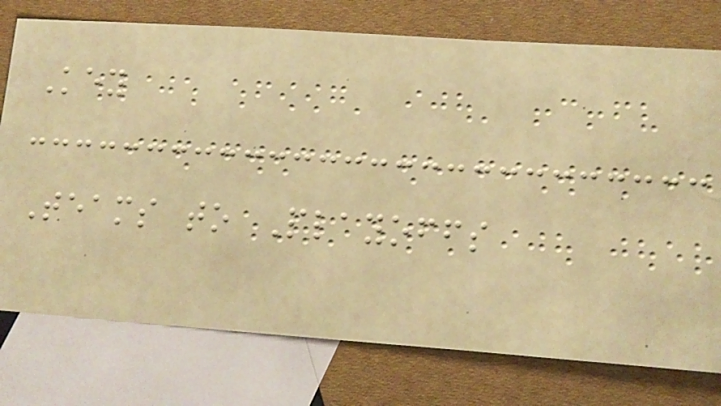Key
Teams to Playoffs
